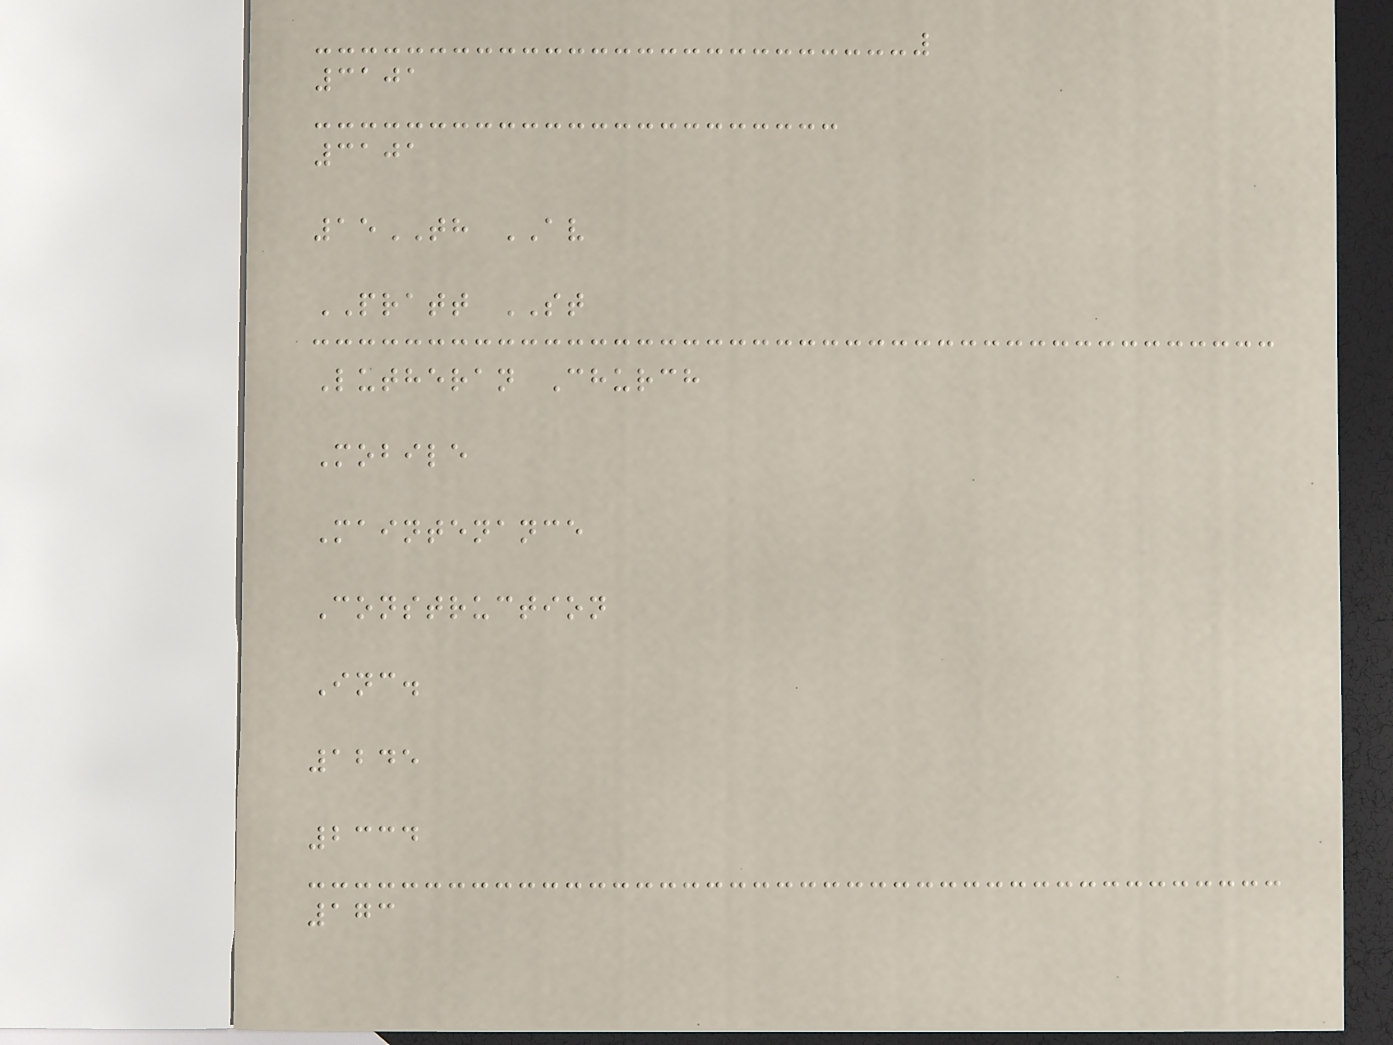3101
3101
15TH AV
PRATT ST
Lutheran Church
Mobile
Maintenance
Construction
Inc.
1245
2334
173
